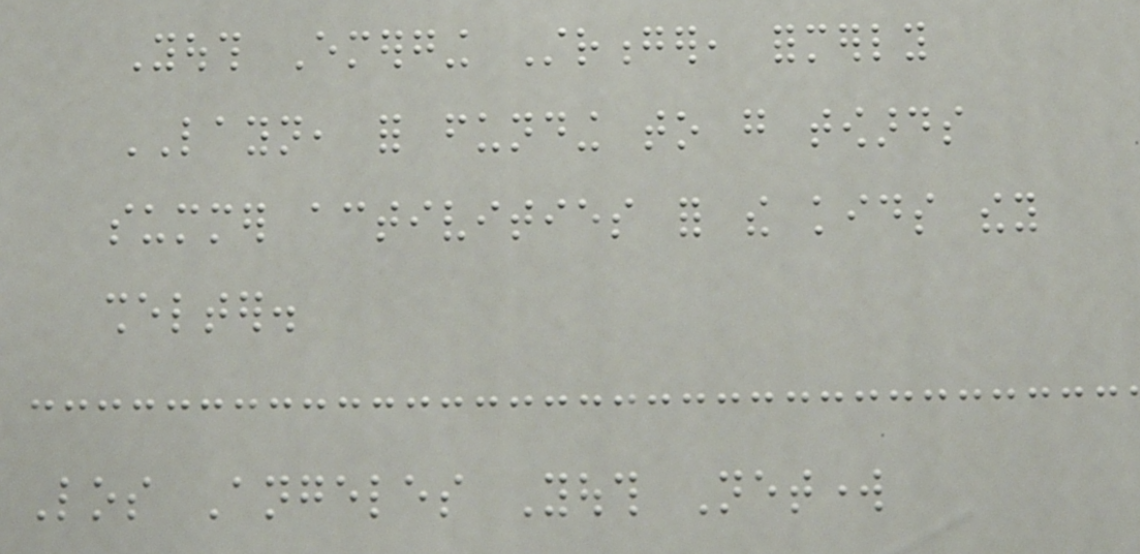Youth Emerging Stronger, formerly
LAYN, for funding to go towards
summer activities for the kids they
shelter.
Los Angeles Youth Network
